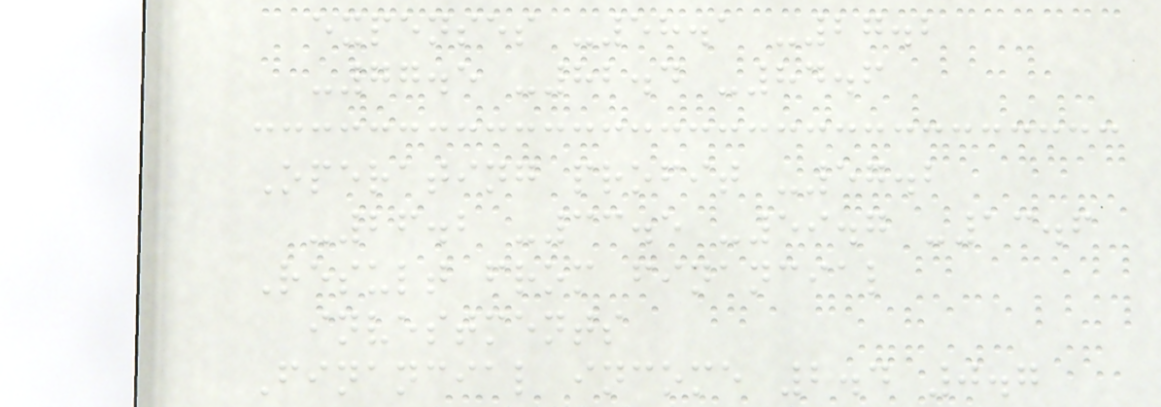expenses -58.1 -27.2
-77.5 -82.4 -84.6
Operating profit -57.2
-26.2 -33.5 -59.7 -13.6
Result from financial
investments
Financial income 2.4 0.7
